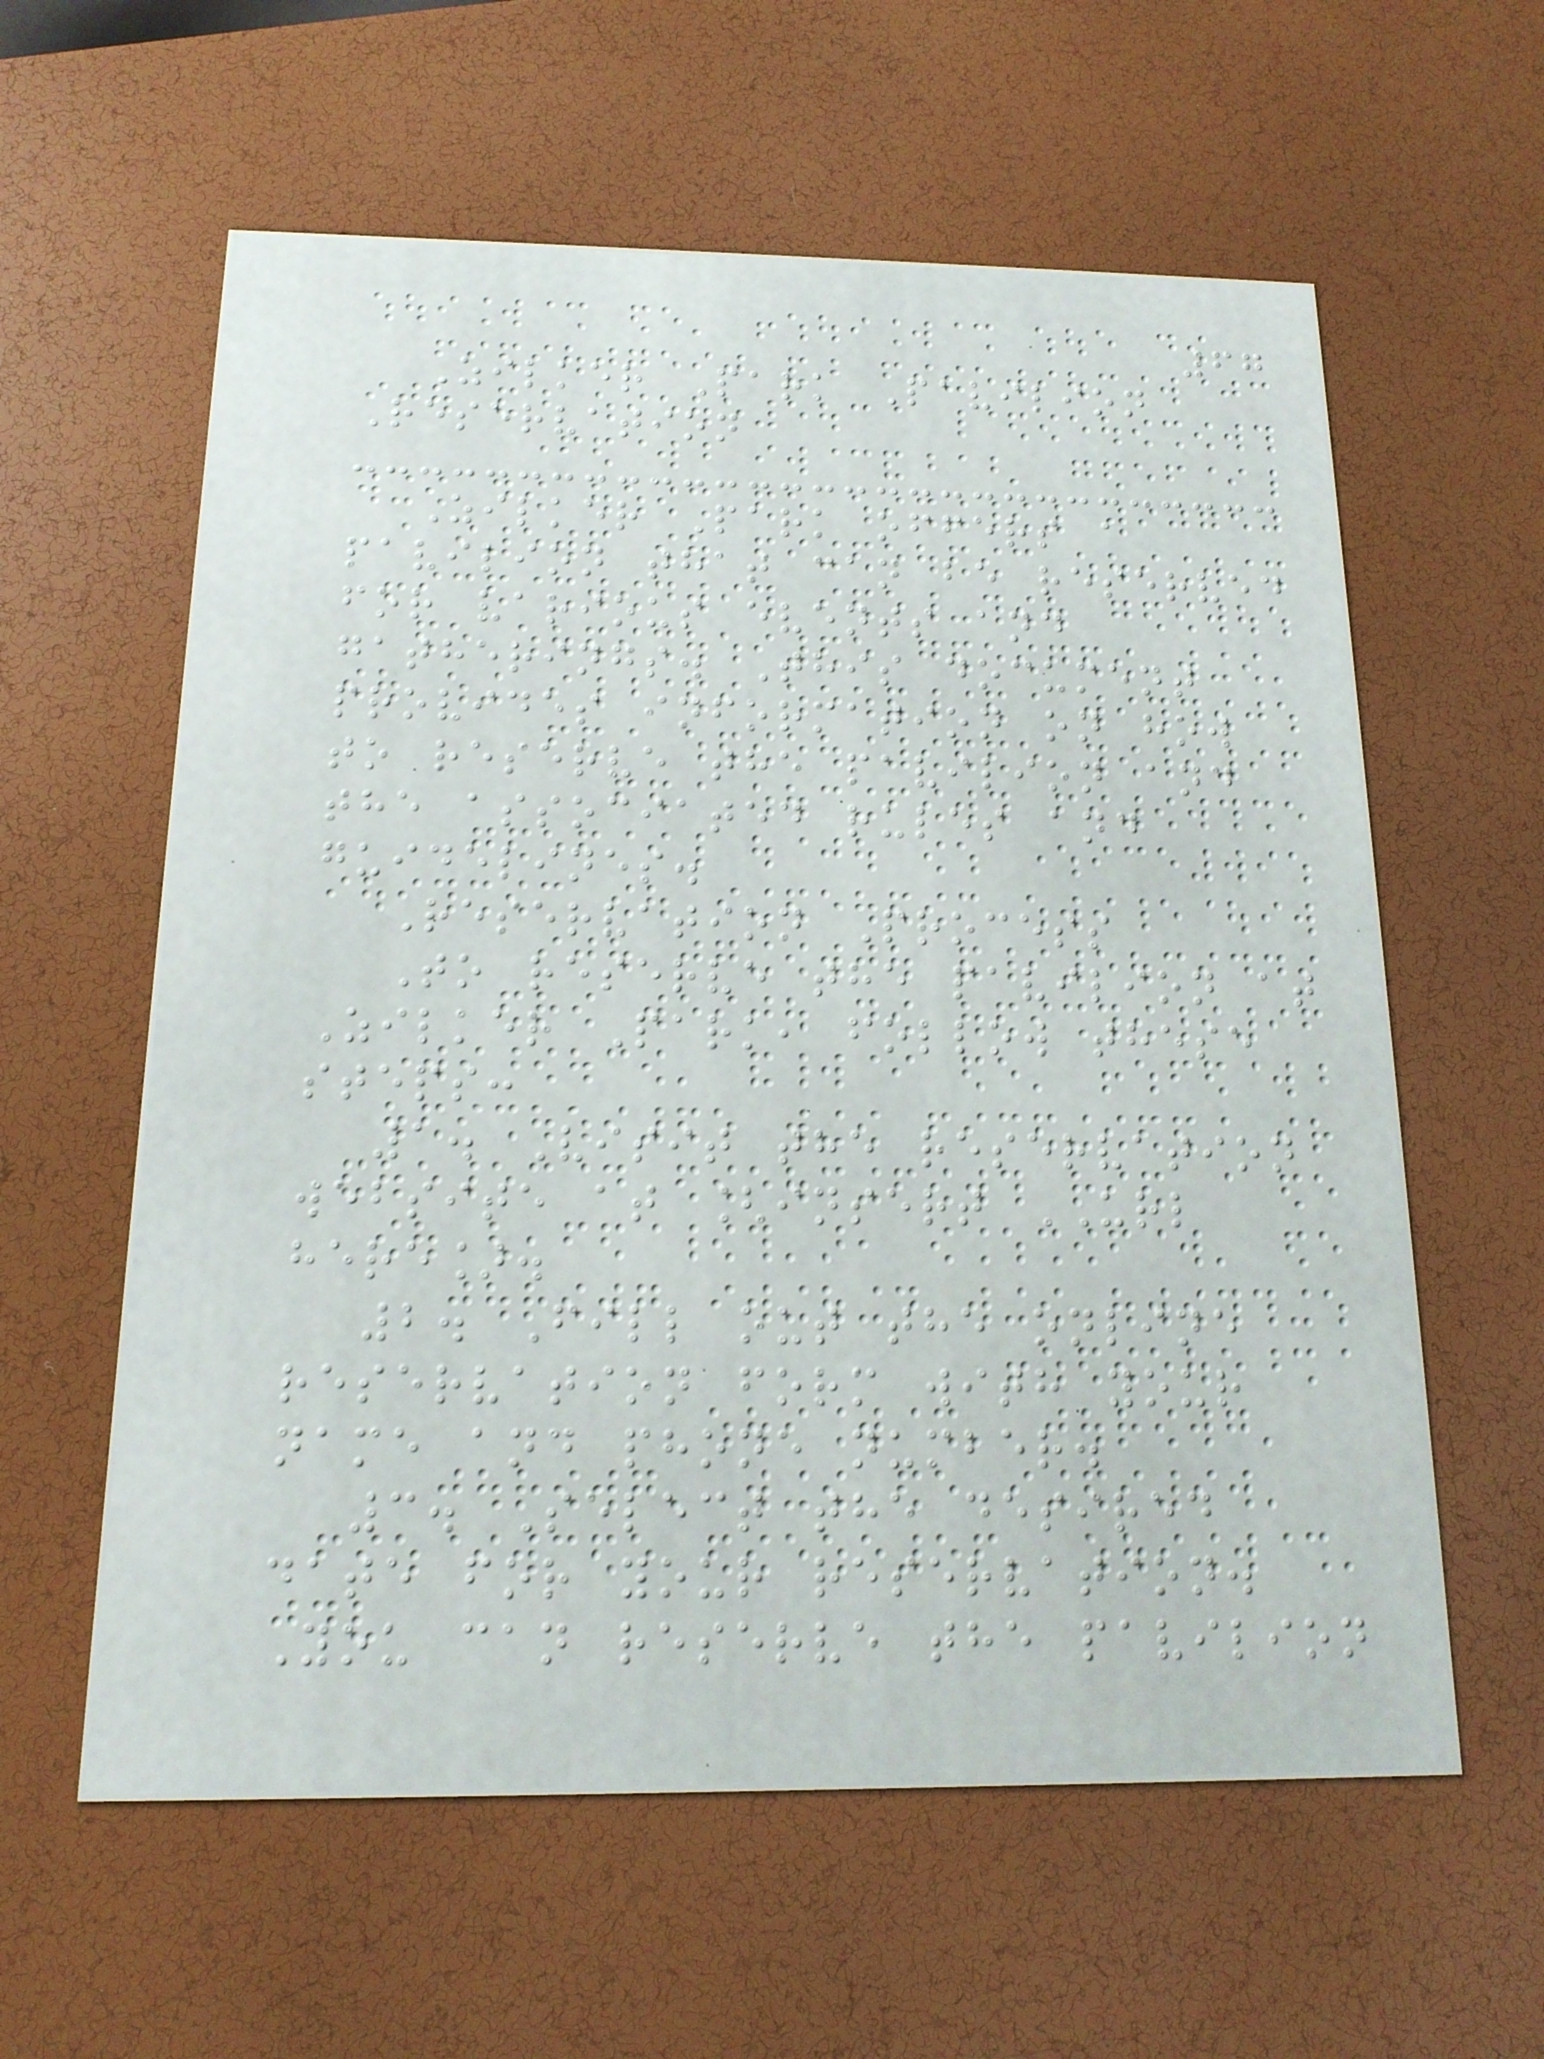67
Zilker Park Pavilion
Reservation
Zilker Park offers a
pavilion that can be reserved
for various events and
gatherings. This document
provides information on how
to reserve the pavilion and
the associated rules and
guidelines.
Reservation Process
To reserve the pavilion at
Zilker Park, follow these
steps:
1. Visit the reservation
website at [insert URL
here].
2. Fill out the online
reservation form with your
name and phone number.
3. Select the desired
date for your reservation.
You can reserve the pavilion
